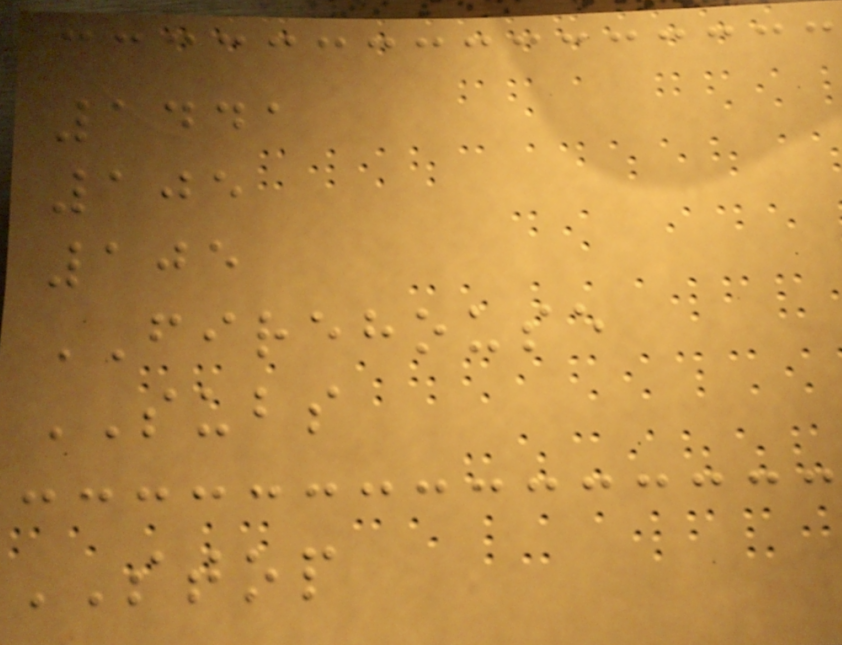1441
105
105
FIREHOUSE
SUBS
STOP
